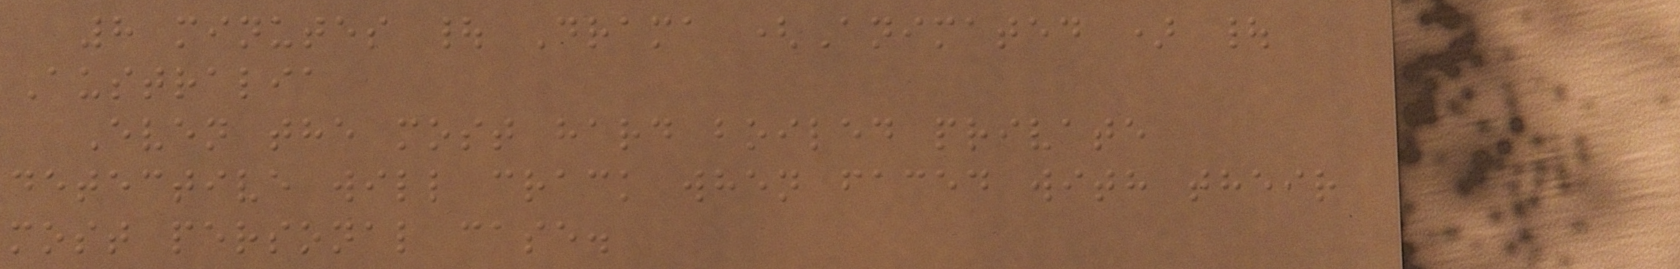8 minutes | Drama (Animated ) |
Australia
Even the most hard boiled private
detective will crack when faced with their
most personal case.
